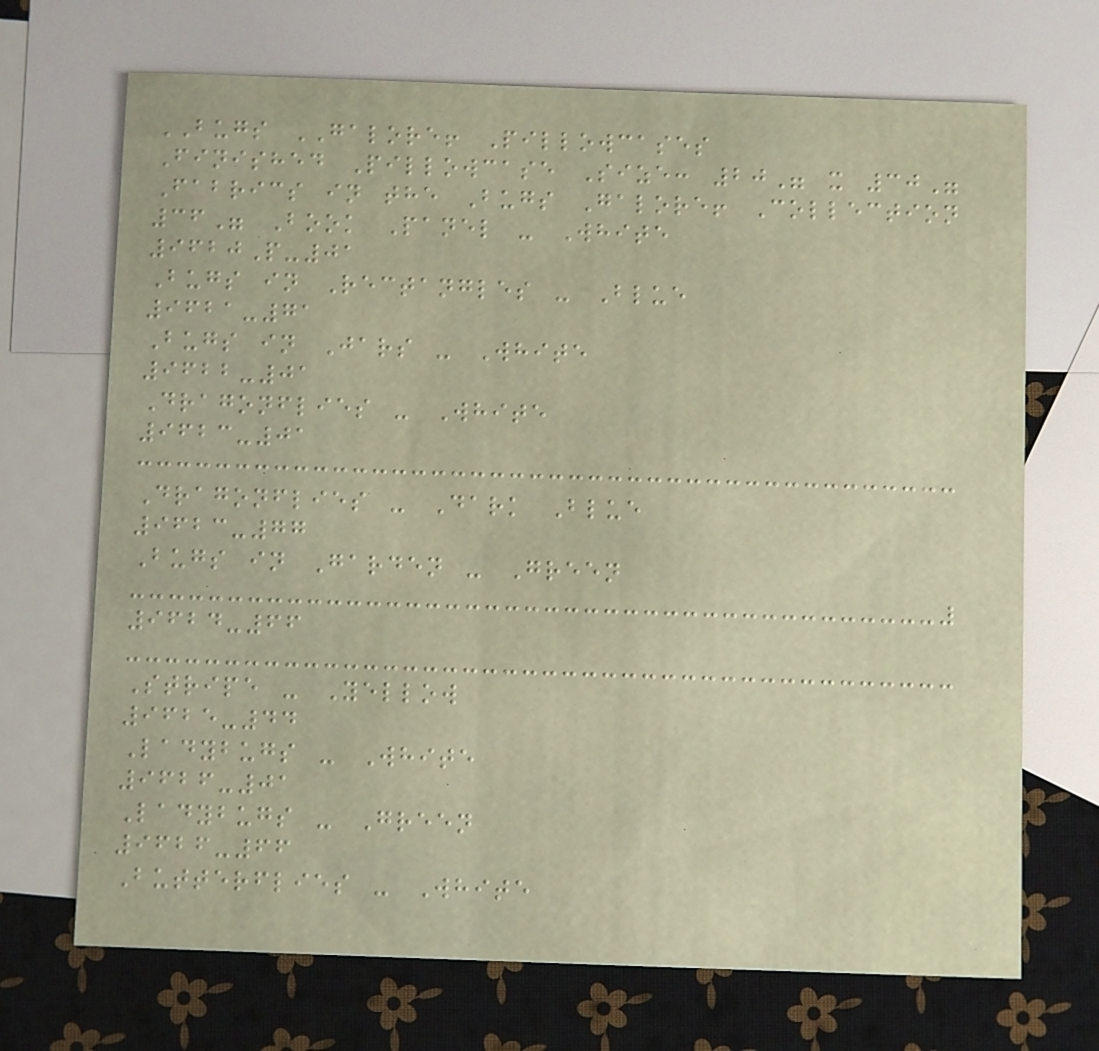BUGS GALORE! Pillowcases
Finished Pillowcase Size: 20" x 30"
Fabrics in the Bugs Galore! Collection
36" Book Panel - White
9620P-01
Bugs in Rectangles - Blue
9621-71
Bugs in Jars - White
9622-01
Dragonflies - White
9623-01
Dragonflies - Dark Blue
9623-77
Bugs in Garden - Green
9624-66
Stripe - Yellow
9625-44
Ladybugs - White
9626-01
Ladybugs - Green
9626-66
Butterflies - White
